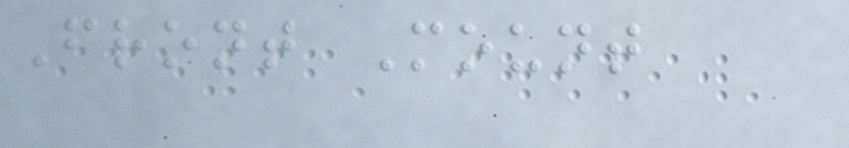Front Mount
